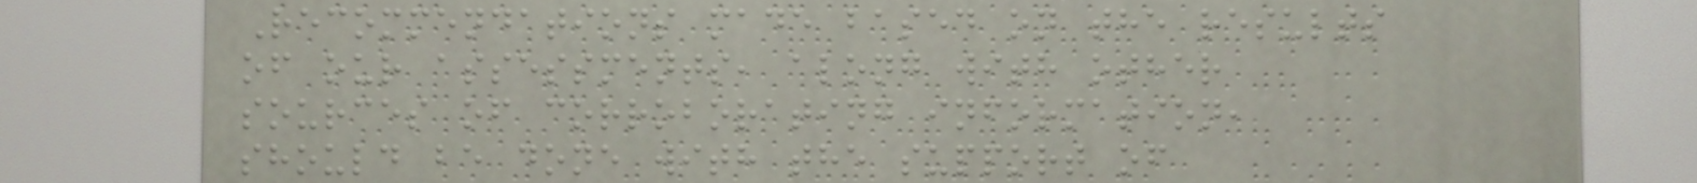Recommendations made based on the results
of our assessments, along with other
sources of corroborating information,
should be done with the support of
